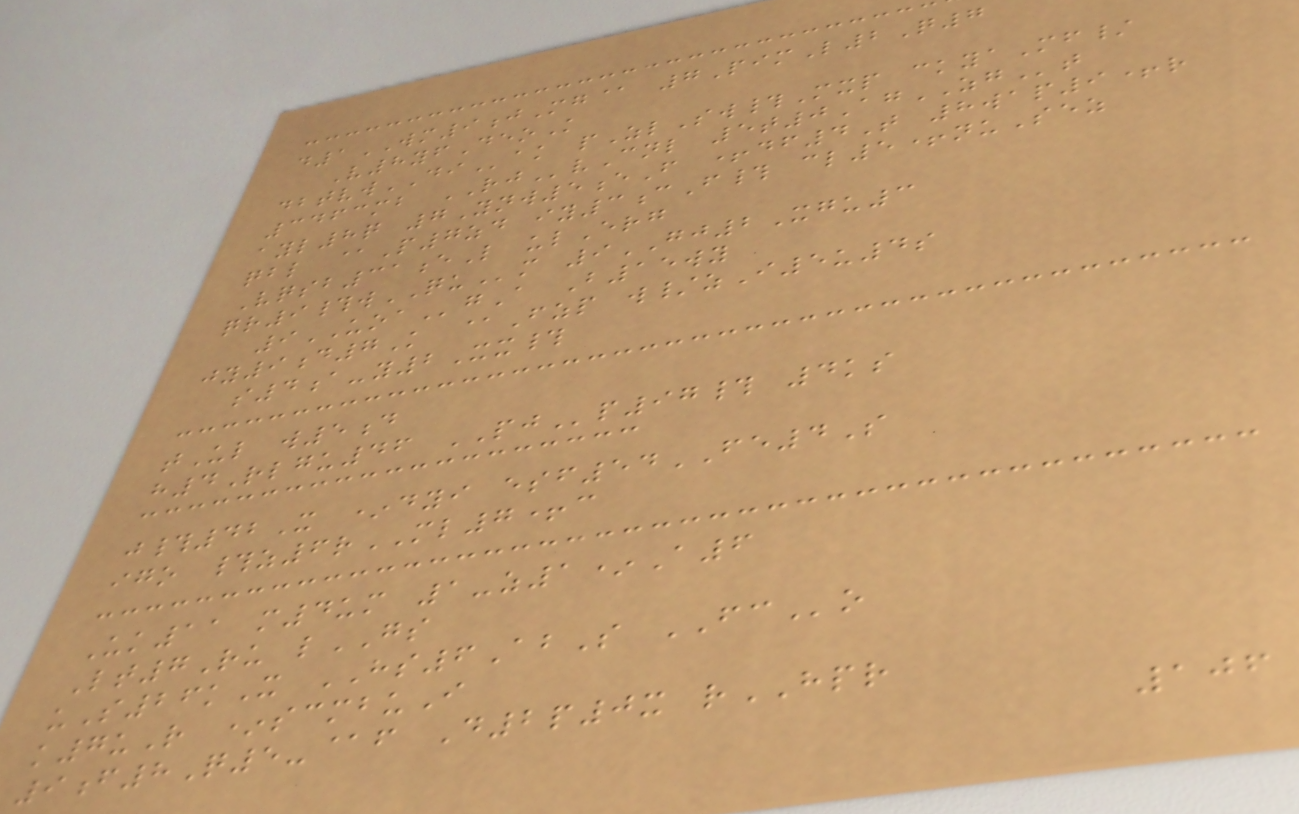d1WM9jMg@ 7PimL2Q7
V8yfDeoK
dbtvwDIak pZlSw#Mxp ckyaMf/
3463mb RJvCnl 5t0AgZGt
ayl8q 7Ynw5eF +df4T 8wap9+r
qbl @P7zd iy3cF# cl5+nuSez
Vqsb31eL ulErg
qr9#wQUm 9GJ2Xgu3
9UOAgA B15wy
jy9d7K @Fzp w/zI5u4s
s4a-y2Xx#
tUl w5d
h4Rlgu46 PJp97# 4ks
j#42X *dyi esf54FE4S
igo #z6rML7+c
Uk11 m4um 1-z1*A6
Lt7Ru lGS
uS26kX HS6AbS FCo
k7uR *scmbuI
9f8Q5-@f D2p0x rHPR
106
